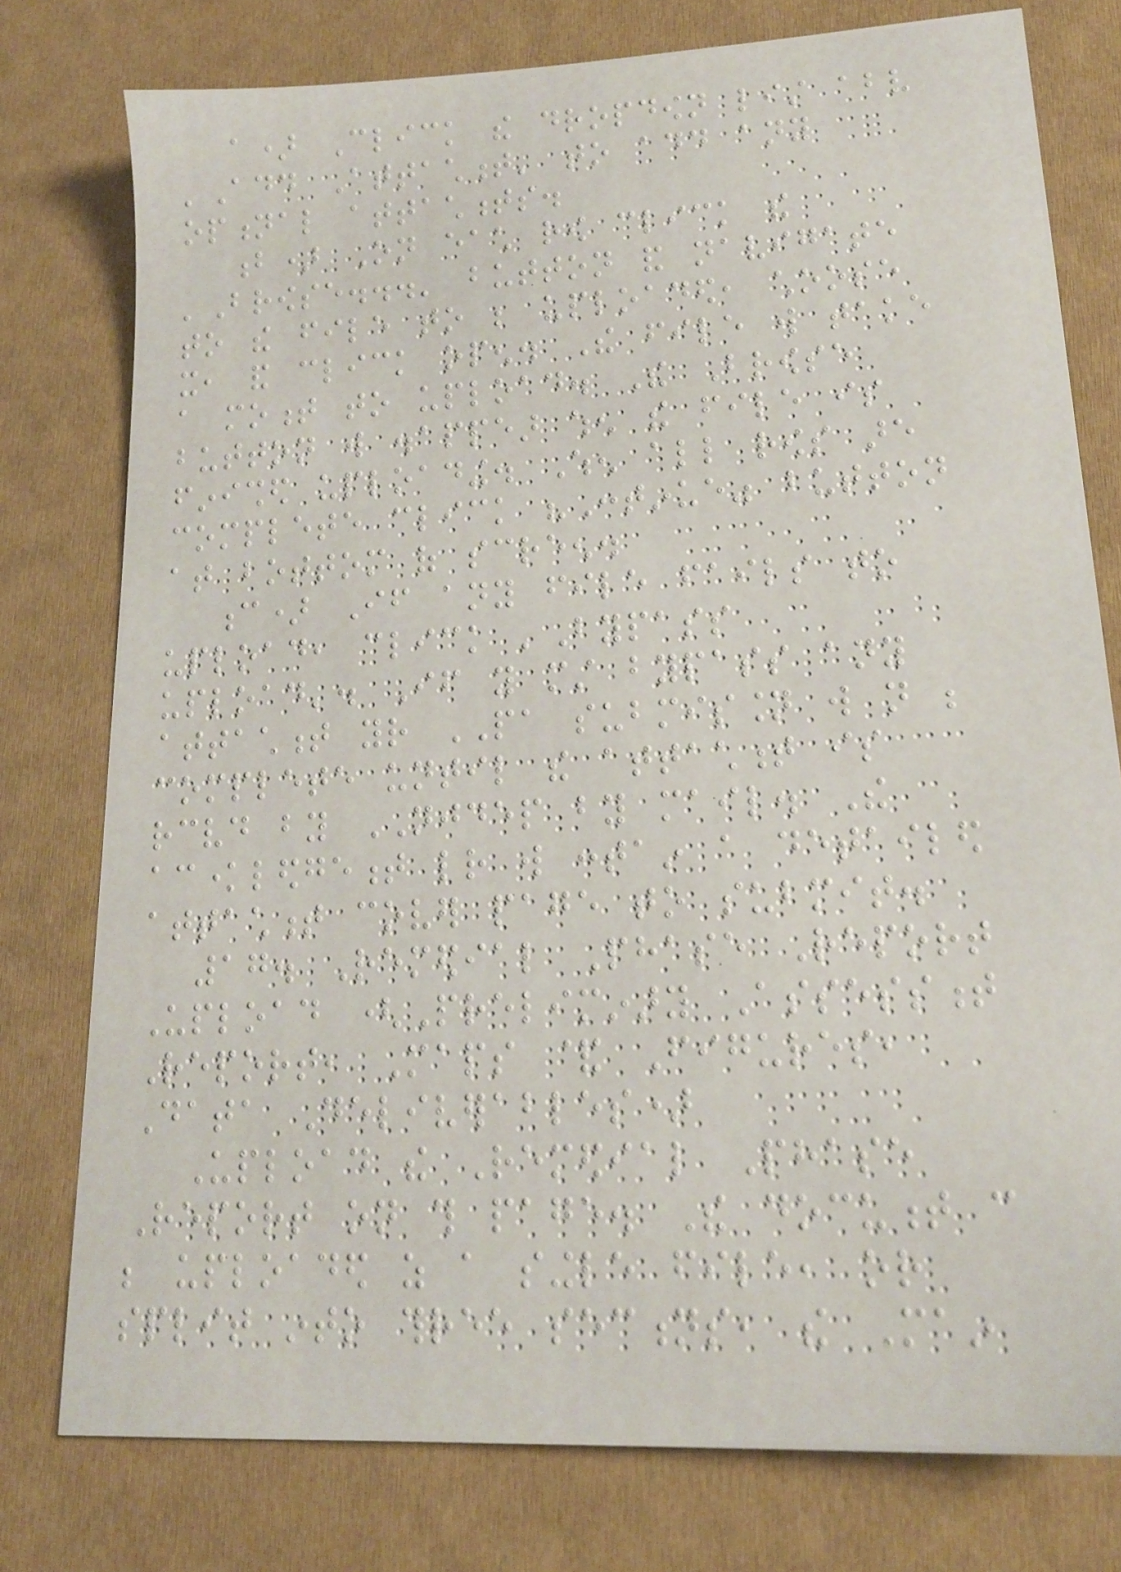a) Click the dropdown list above
'Add Attachment' to add any
optional attachments.
b) On each row click the
'Browse...' button and navigate
to the file to be uploaded, choose
it, and click open. The file will take
a moment to upload. The Browse
button will disappear when the file is
finished uploading. When all rows are
complete click "Continue" button
at bottom of screen.
c) If any file fails to
upload, click 'Bypass
upload'. If you must bypass any
attachment your PA submission will not be
complete until the attachment is
received by NJDEP by mail. The
acknowledgement letter will contain a detailed
attachment cover page to submit.
17. Remedial Phase Report
Upload (Preliminary Assessment
Report, Maps & Figures,
Data Deliverables)
Upload the Remedial Phase
Report on this page. The document can
be uploaded as a single file, or
split into three sections, the Main
